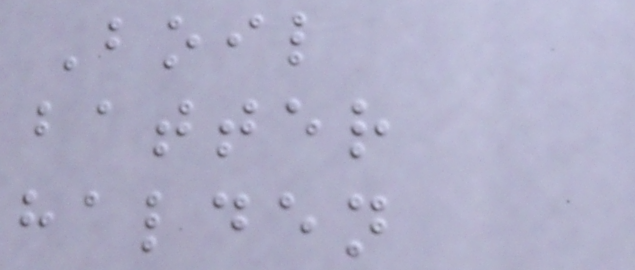Boil
batter
halden
